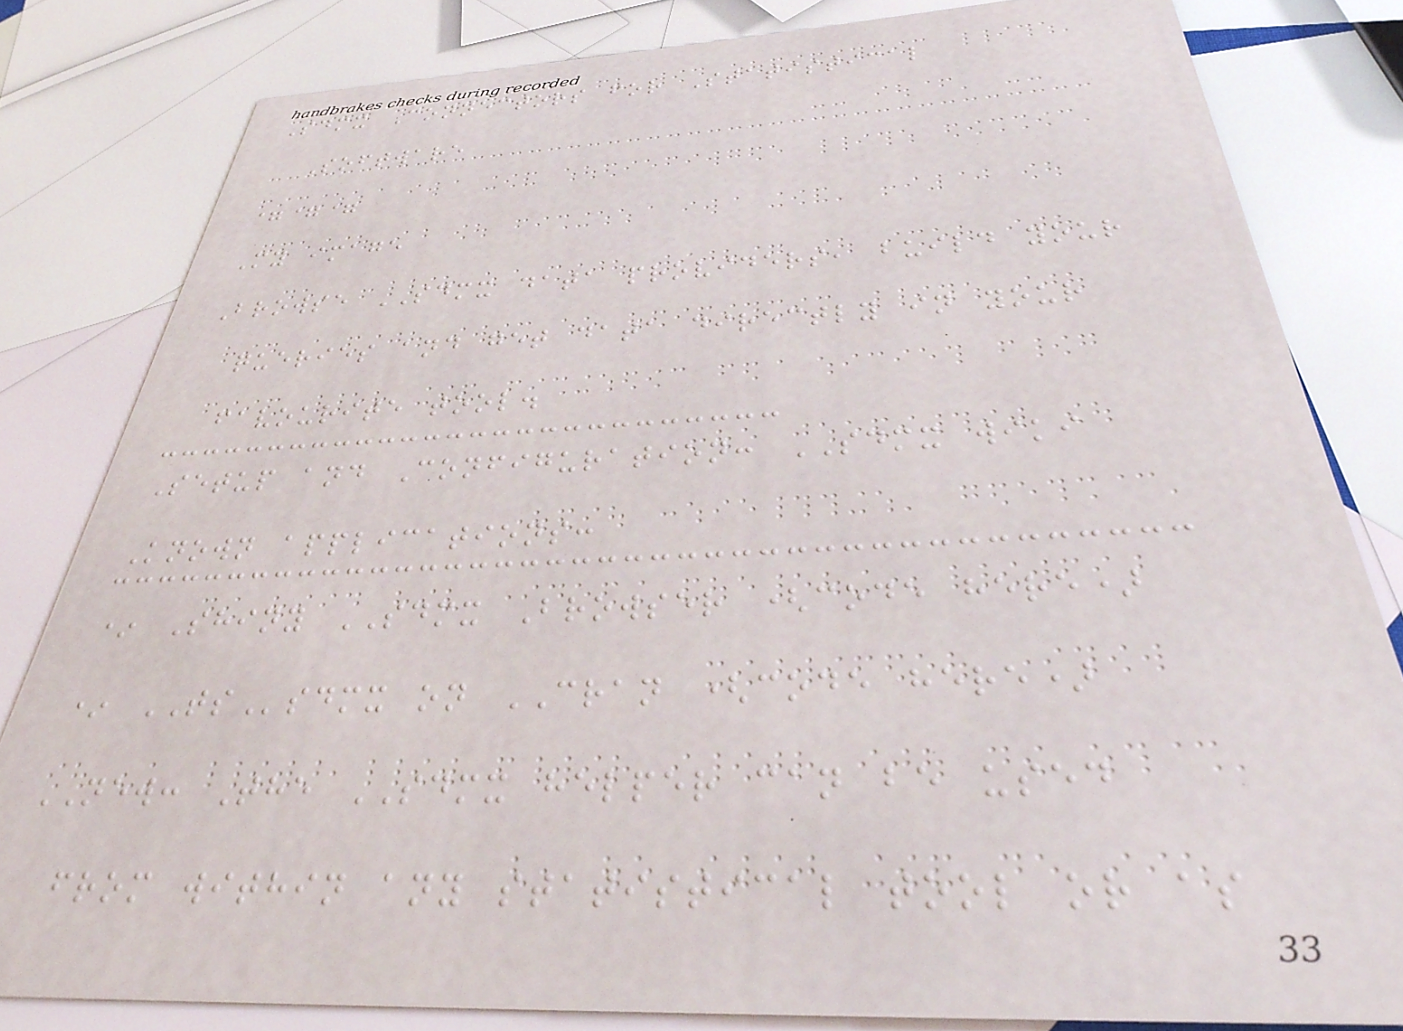Sdmx Connectors for Statistical
Software
===
My image
Browse SDMX data providers, build your
queries and get data directly in your
favourite tool.
Setup and Configuration: SDMX wiki
Known applications:
* Shiny SDMX Browser (code here)
* TSsdmx on CRAN (code here)
NEW: The SDMX helper can be used
from within any statistical tool or as
